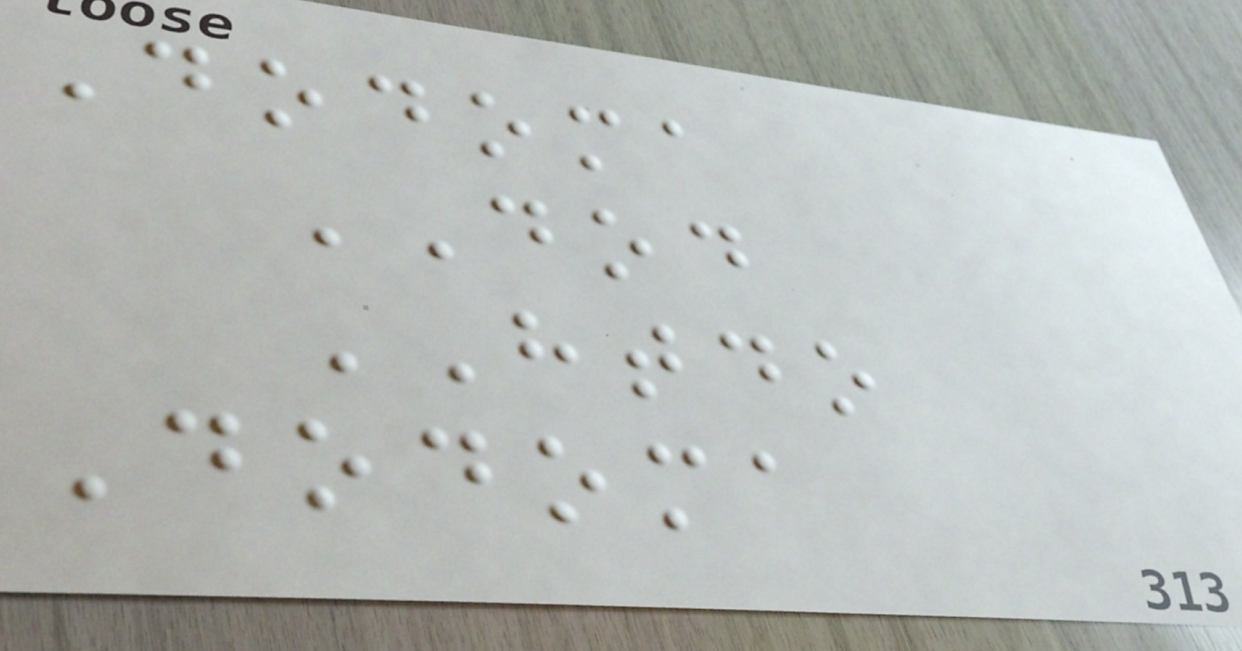Dodoma
DOD
HTDO
Dodoma
